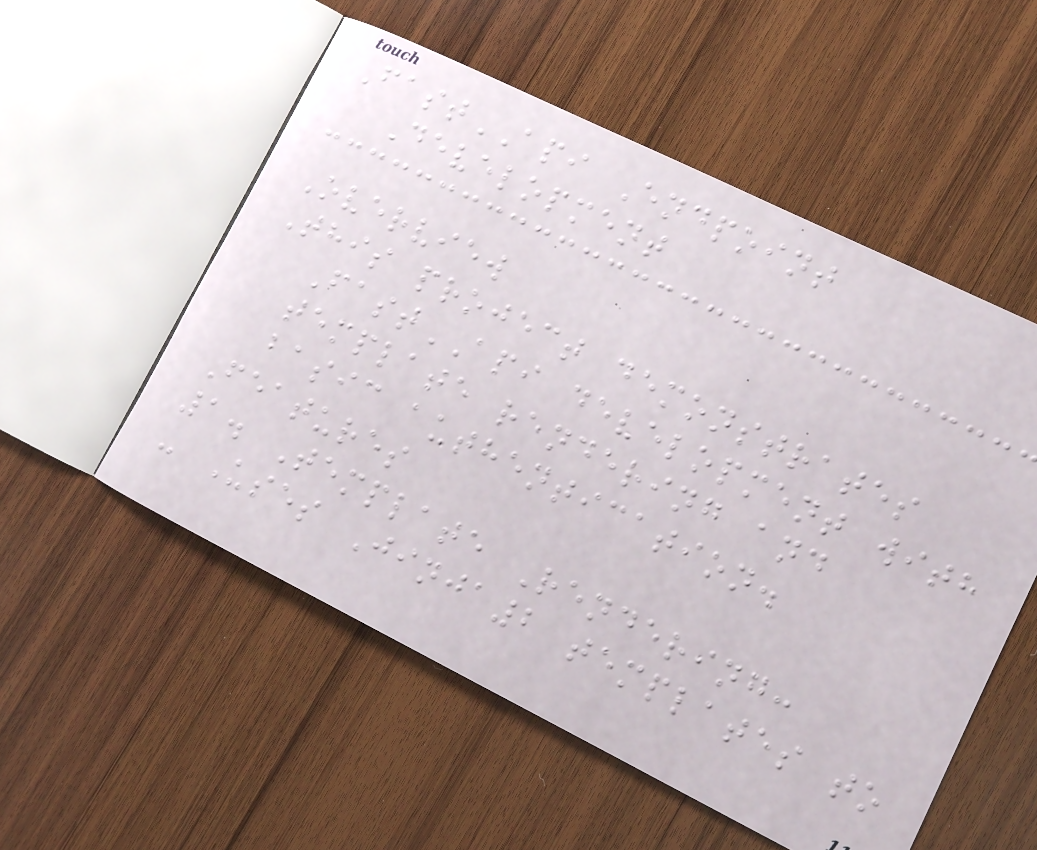FastAPI Endpoint
Development
Overview
This project demonstrates
FastAPI development with
template rendering and
basic authentication.
Features
1. Template Rendering:
- Uses Jinja2 templates to
